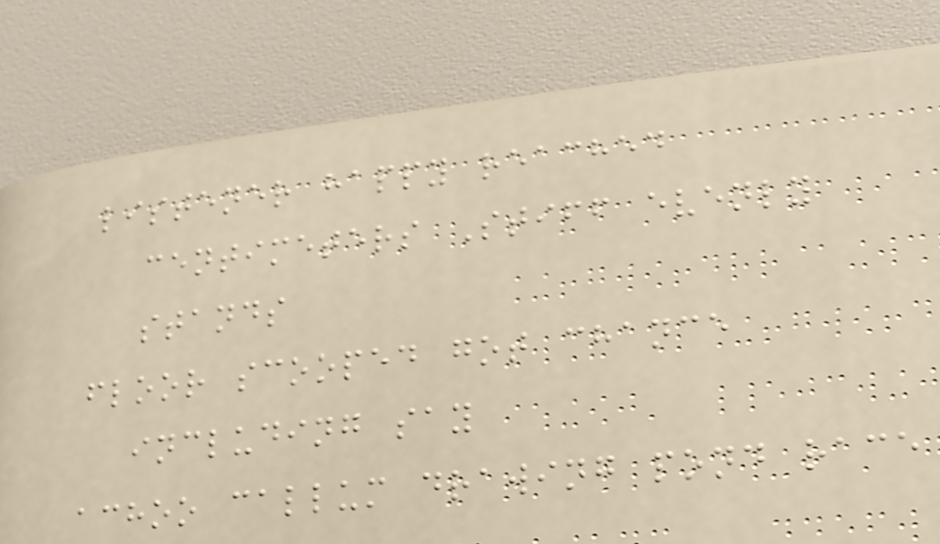listener happy reached
centimeters Stiff evenly
stands
floor scooped got chance
including say
achoo callum drawing pond race
